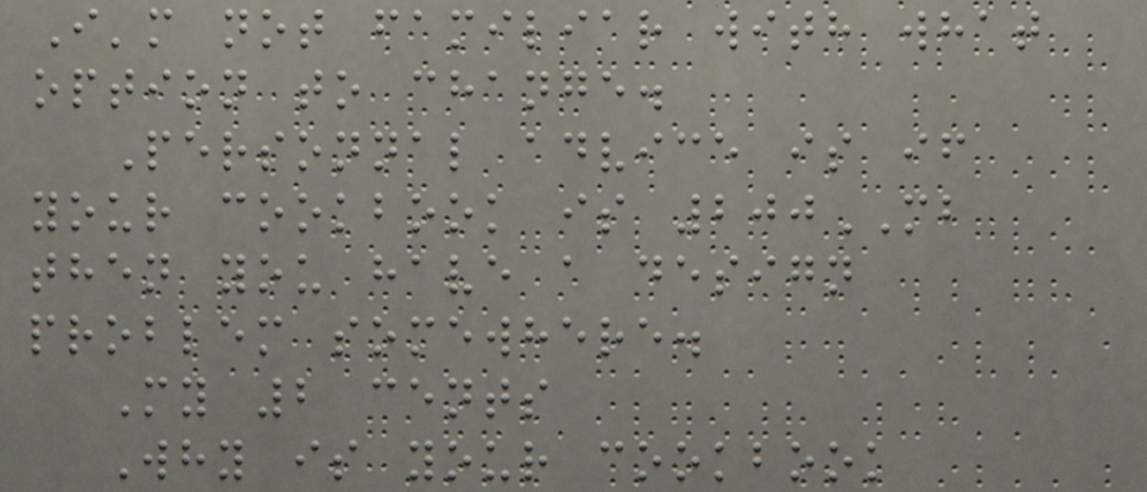I'm not familiar with what
option to change.
Personnal advice is if
your cookbook is 200MB
then you have a design
problem somewhere.
My 2 cents
Why is your cookbook
